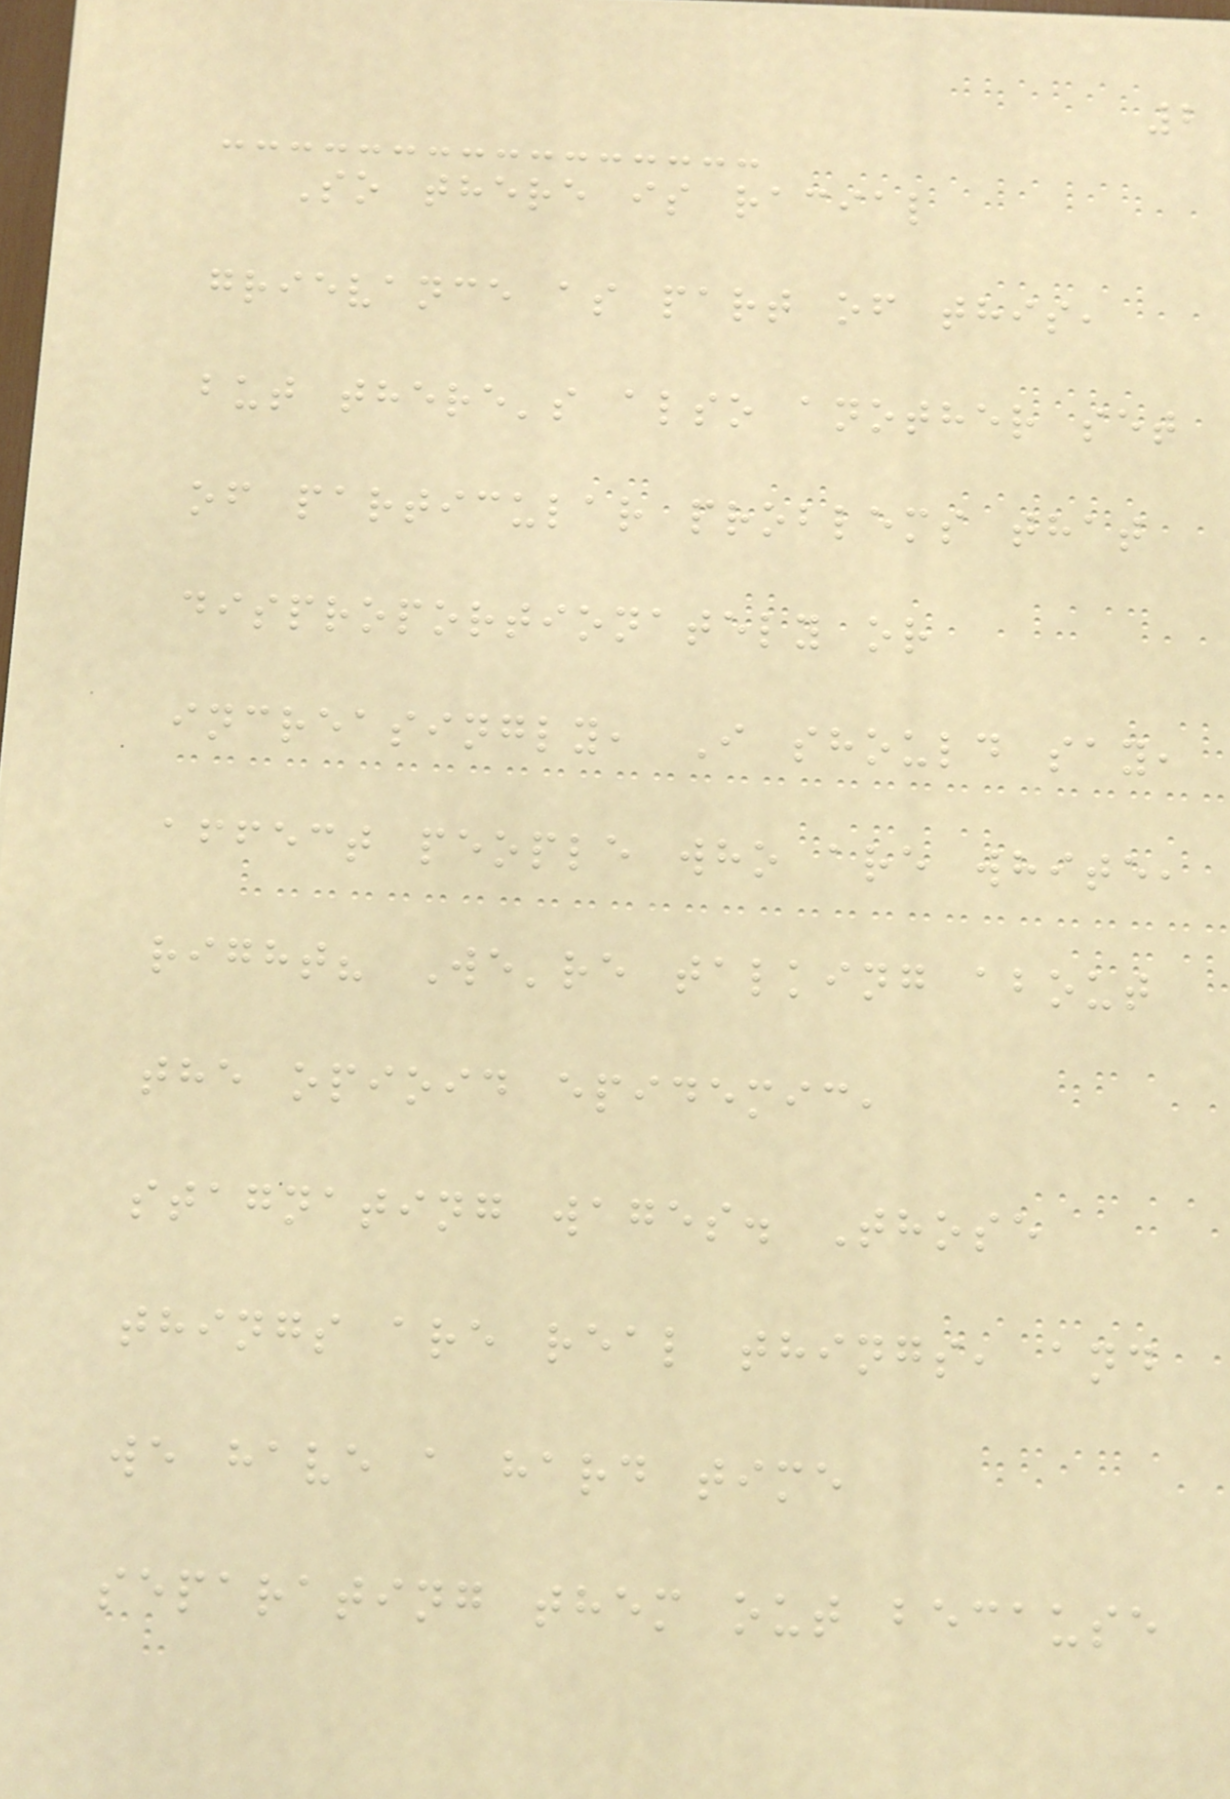2
So there is racial
grievance as part of this,
but there's also another set
of particular problems that
disproportionately or
increasingly, I should say,
affect people who are white,
right? We're talking about
the opioid epidemic,
stagnating wages. Those
things are real things, and
we have a hard time
separating them out because
